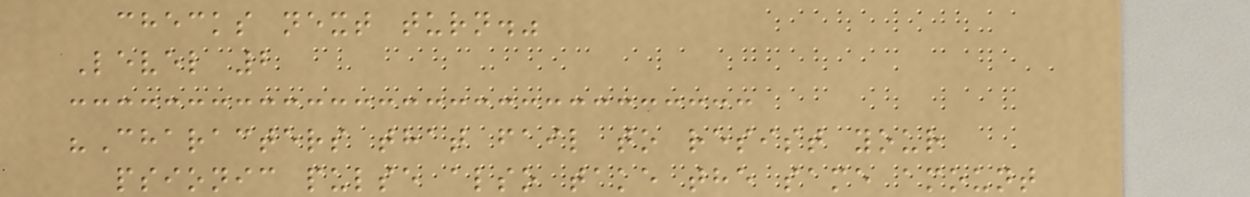checks next turn."
Level 2
"Characters that fail to resist your
psionic pulse also take the same amount
